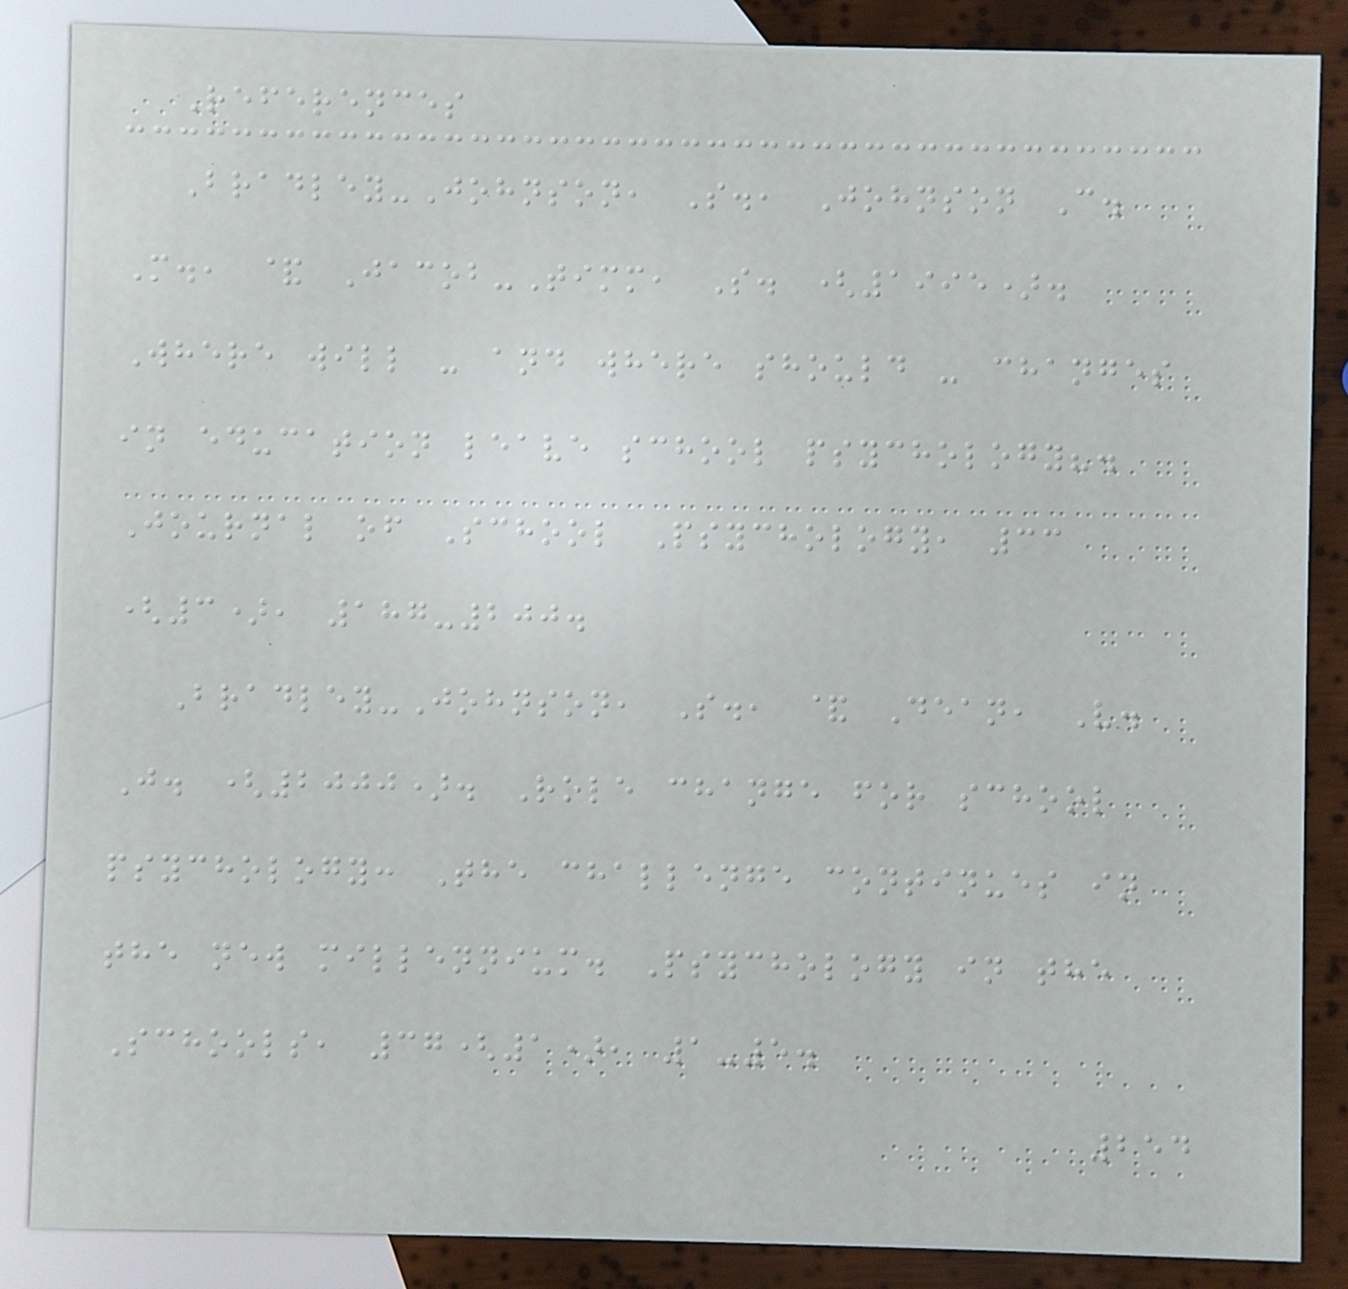References
Bradley-Johnson, S., Johnson C.
M., & Jacob-Timm, S. (1995).
Where will - and where should - changes
in education leave school psychology?.
Journal of School Psychology, 33
(3), 187-200.
Bradley-Johnson, S., & Dean, V.
J. (2000). Role change for school
psychology: The challenge continues in
the new millennium. Psychology in the
Schools, 37(1), 1-5.
254
